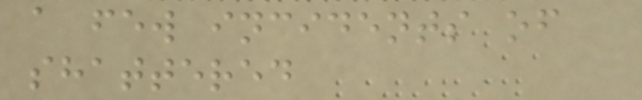a few incidents of
shattered
